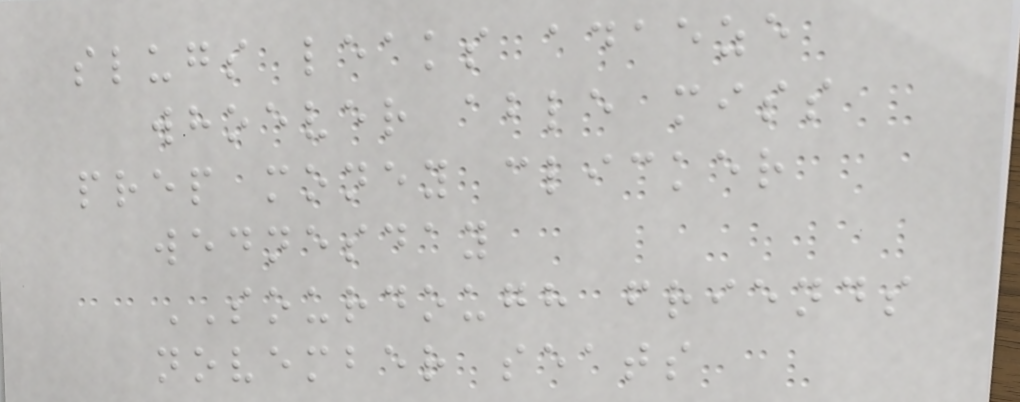slugs leaks adaeze
whoever able miss
prep money clicker
wednesday
SOURDOUGH friends
november seats
